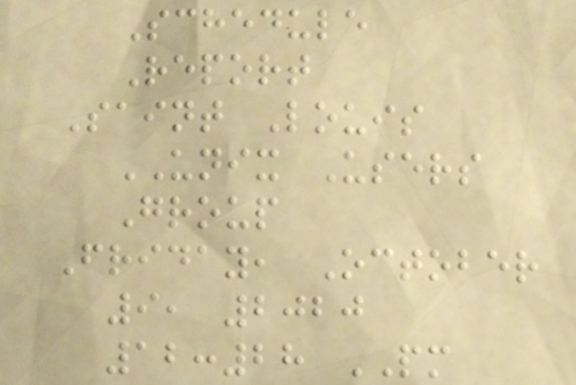Schedule
Report
Saint Louis
UNIX Users
Group
Friday, October
9, 2020
12:28 PM
